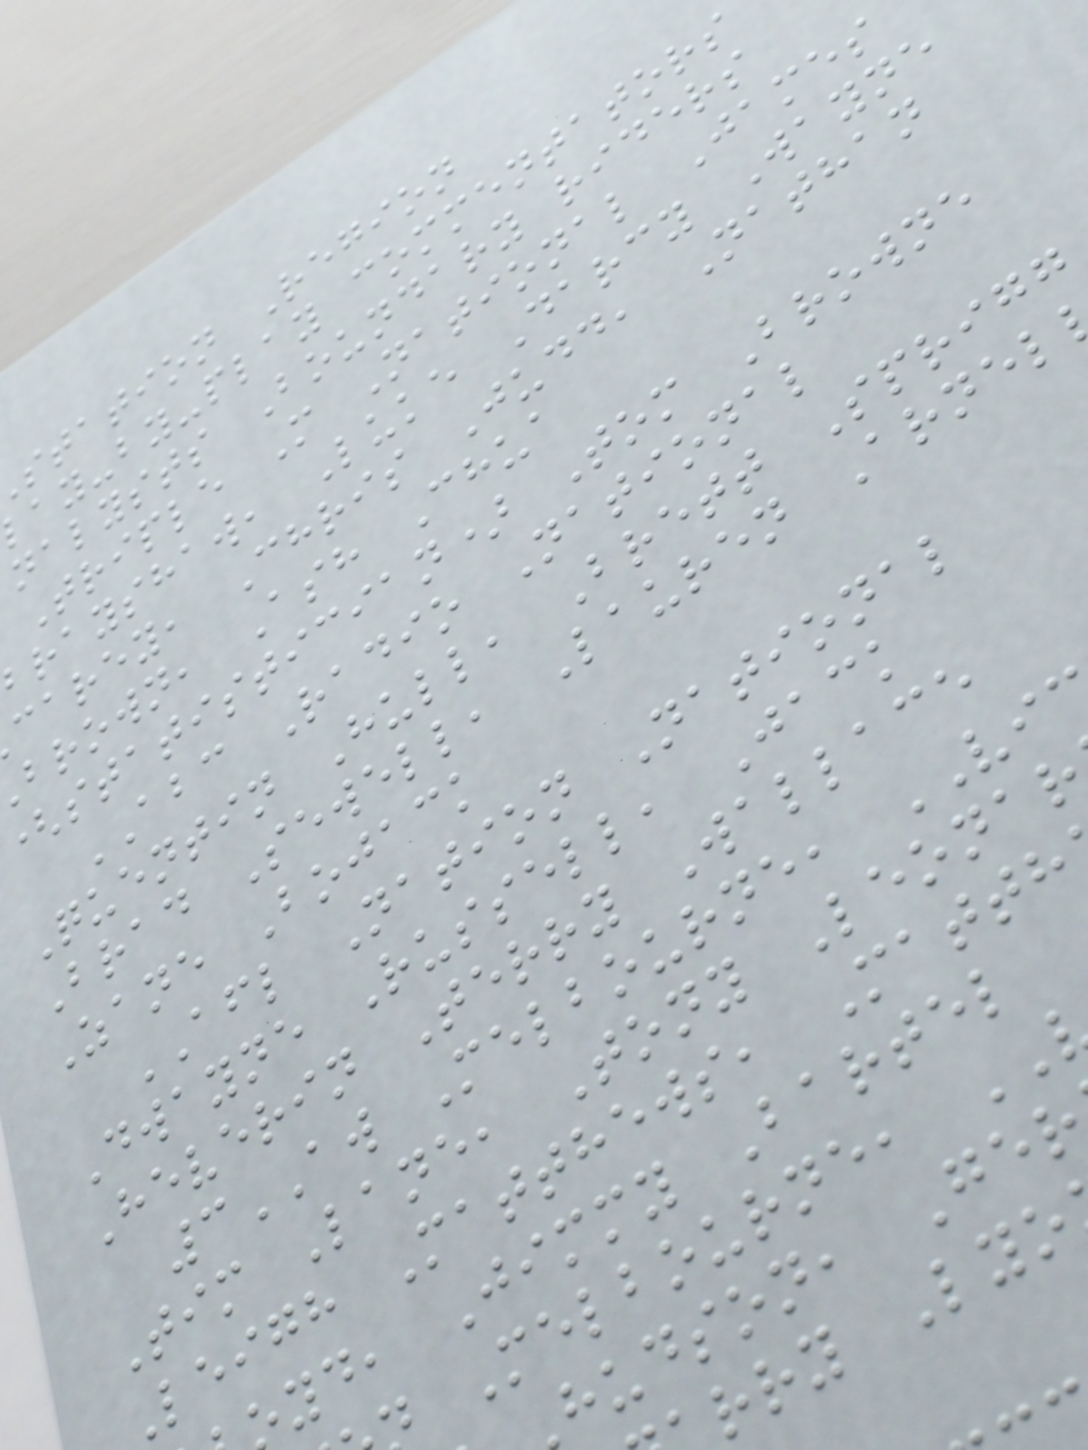station Region
lay-by-play commentators
nalysts Boundary riders
Triple M National James
brayshaw, Luke Darcy Wayne
carey, Chris Judd, Nathan
brown, Ash Chua
(statistician) Tom Browne
ABC Radio National
Quentin Hull, Brett Sprigg
Brad Sewell, Lauren Arnel
Zane Bojack
AFL Nation National
Dwayne Russell, Jack
Heverin Terry Wallace
3AW Melbourne, VI
Tim Lane, Tony Leonar
Leigh Matthews, Matth
yd, Jimmy Bartel
Melbourne,
hudson, Ger
rry Lyo
